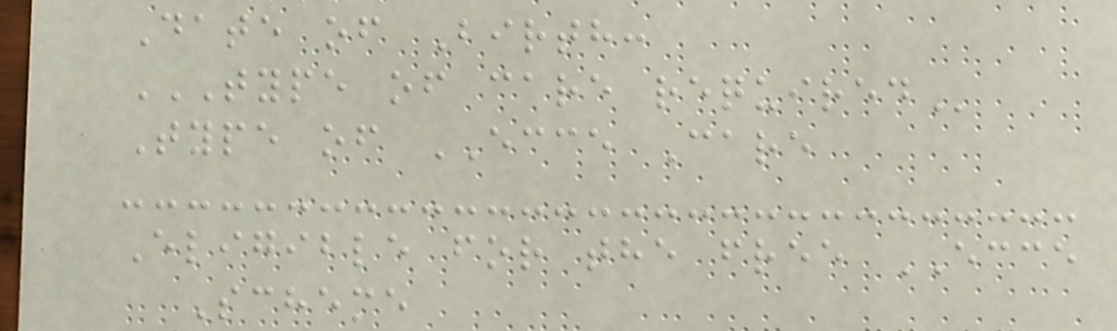Date of Birth:
TYPE OF CARE REQUIRED
Type of ECCE Care
Eligible for the free ECCE
Scheme
